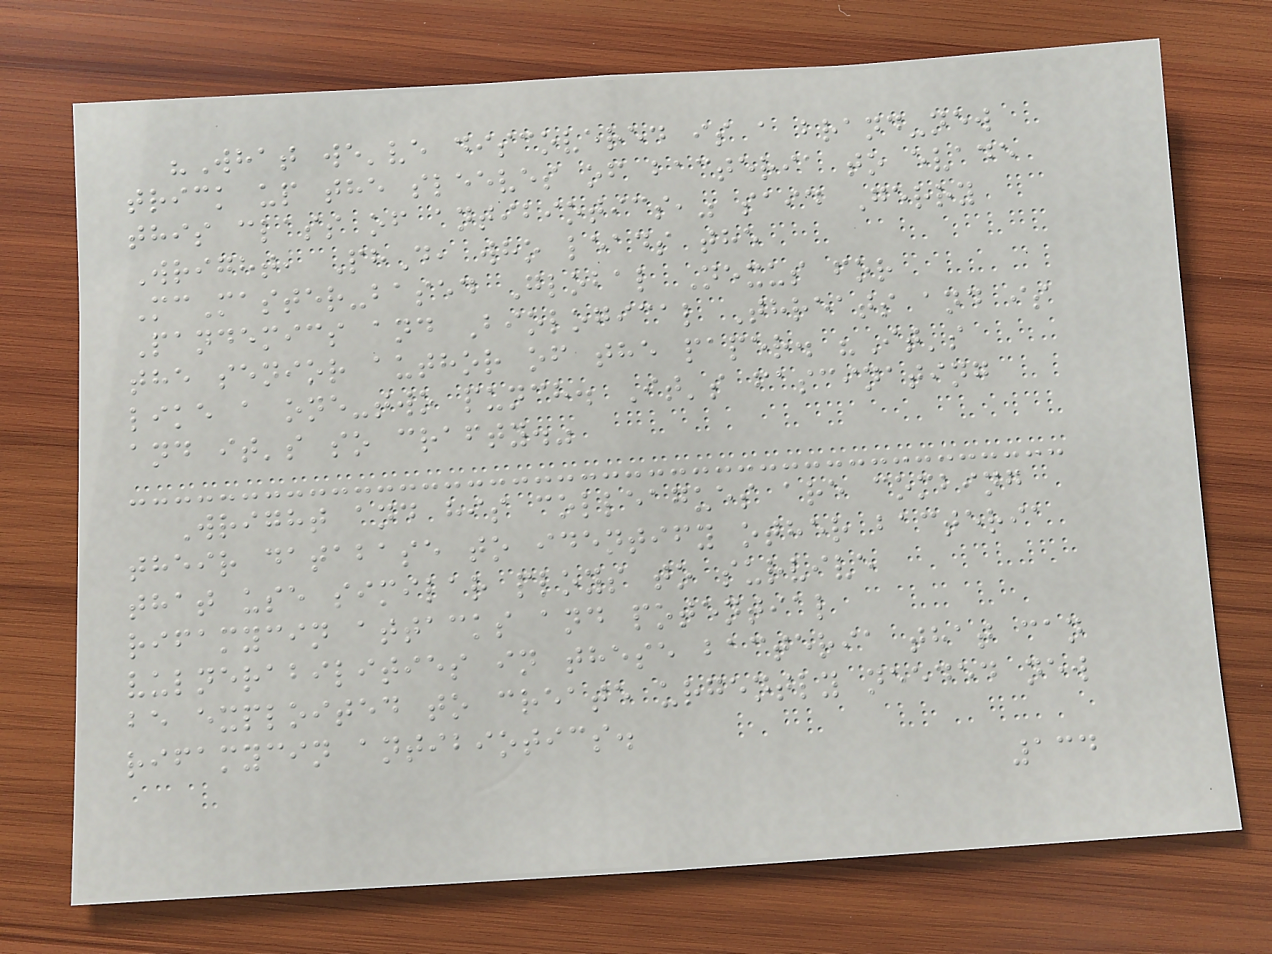"What we've discovered is a brand-new
trick up the sleeves of bacteria to evade
this class of antibiotics," said Gerry
Wright, PhD, who leads the
McMaster-based Global Nexus for
Pandemics and Biological Threats and is
the senior author of the paper. "It's
like a one-two punch. It's fascinating
and it's so crafty."
Wright and his colleagues are combing
their database to identify other bacteria
that use similar ploys to survive
rifamycin attacks and potential
vulnerabilities in these bacteria that can
be exploited to create urgently needed new
rifamycin antibiotics.
134
